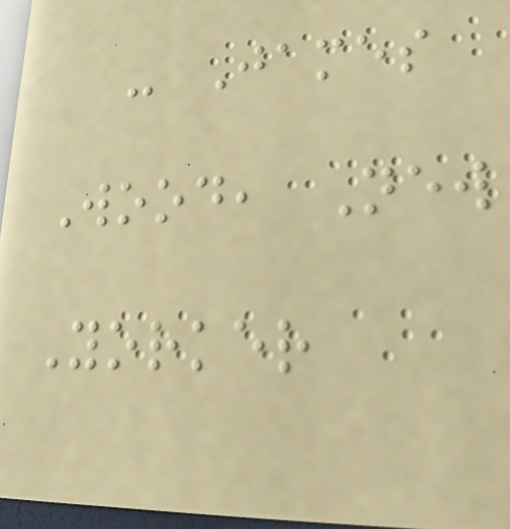- James
Wood, New
Yorker
